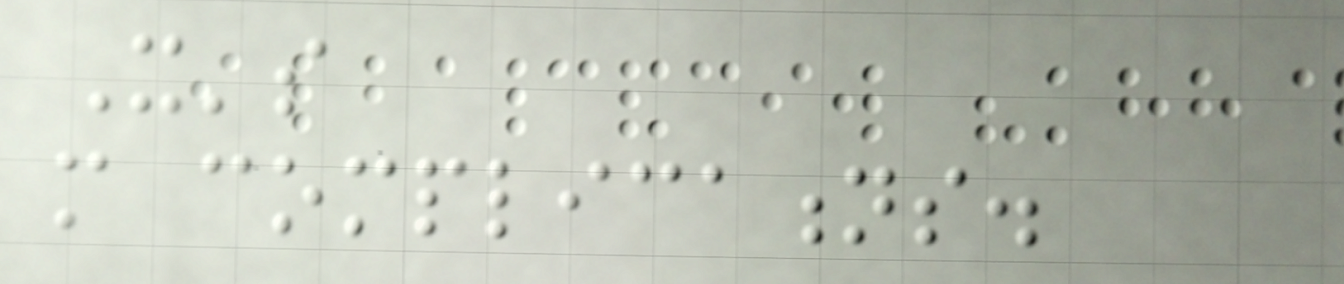It's
more complications.
